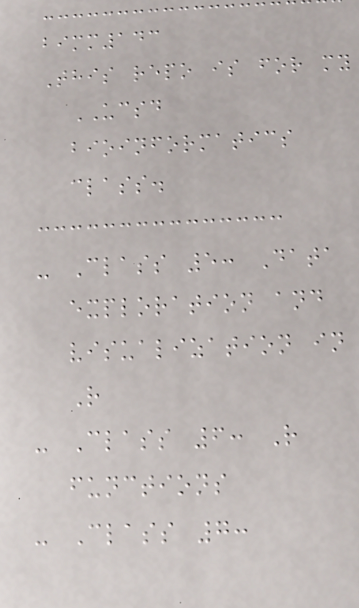bimm143
This repo is for my
UCSD
bioinformatics
class.
- Class 5: Data
exploration and
visualization in
R
- Class 6: R
functions
- Class 7:
